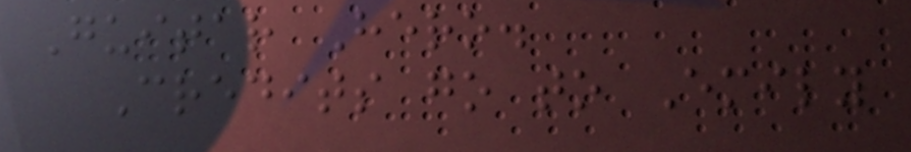Guitar Hero.
Credits go to Emily
